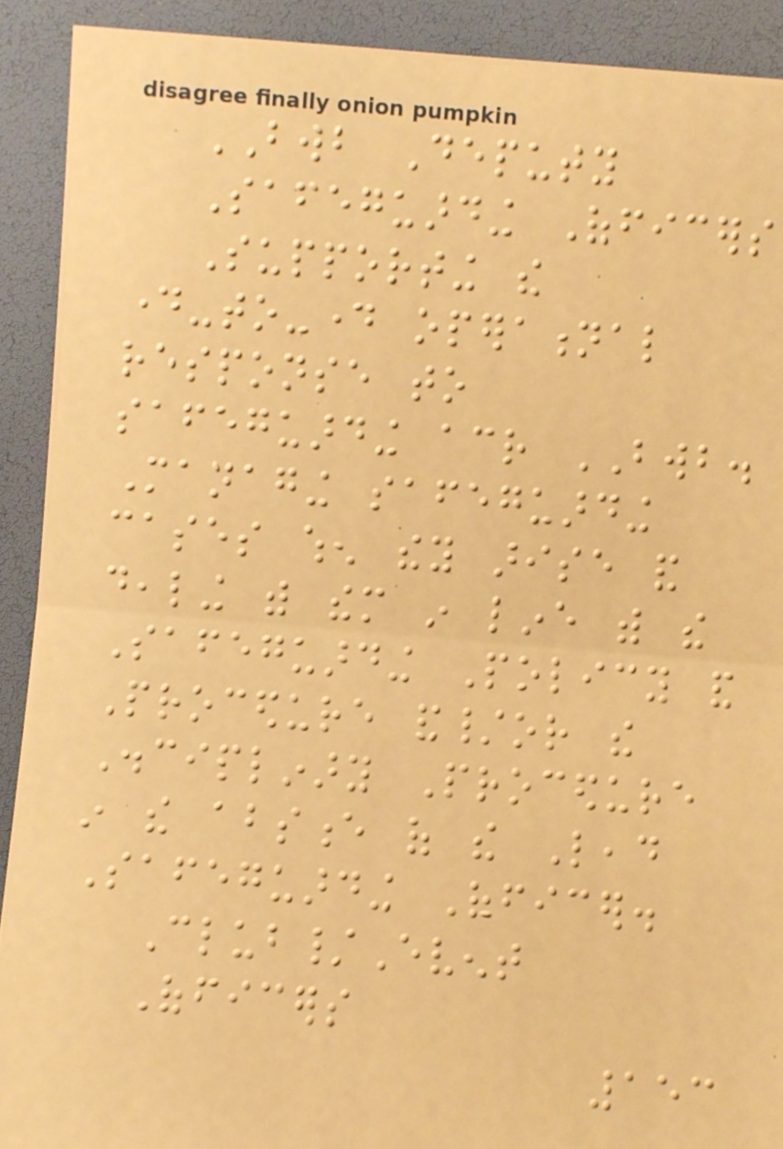BWB Deputy
Safeguarding Officers
Supporting the
day-to-day operational
response to
safeguarding across BWB.
Managing safeguarding
cases when they arise and
dealing with them in line with the
Safeguarding Policy and
Procedure and/or the
Disciplinary Procedure
in the absence of the Lead
Safeguarding Officer.
Club/Event
Officers
153
